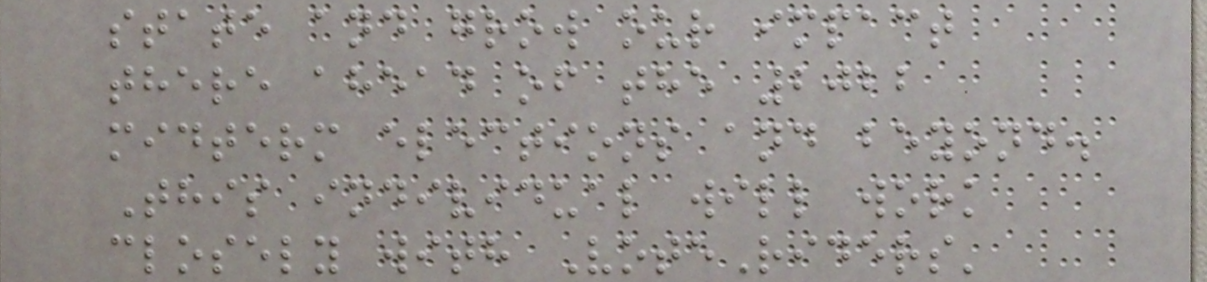state and grow our impact
there ahead of the 2022
midterm elections and beyond.
This individual will work
closely with VoteRiders'
